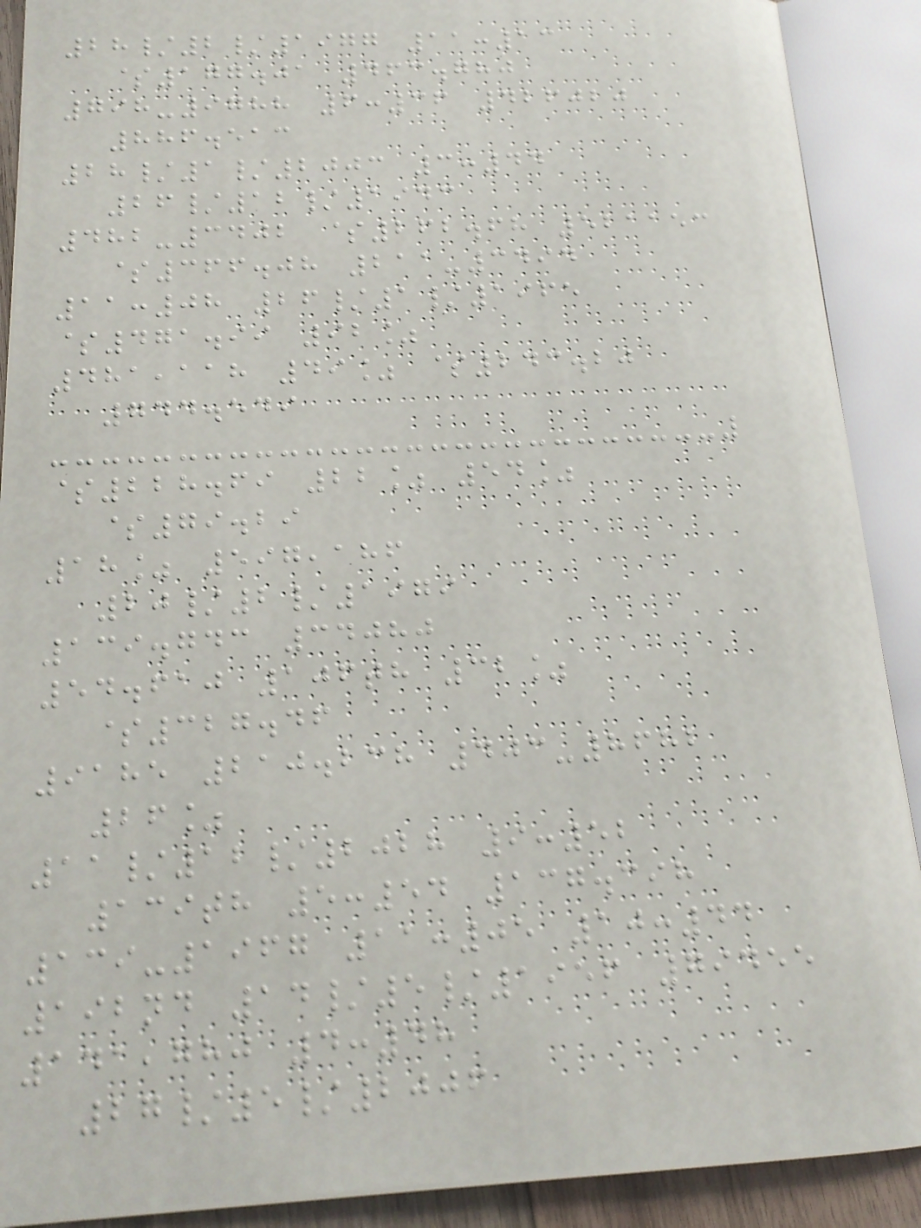28/2/1977 11:13
$177.01 463.780
798-9788 6:36 426020
886.513
28/1/2003 3:44
26/12/1943
482-3402 $262.68 521153
$366.08 211-3494
11:08 26/1/1965
$471.99 92%
481,118 49% $243.20
744.549
$228.69 22% 54%
$79.29
18% 597,186
20/2/1979
139.743 34080
54.610 106th 32%
$327.46
9185 210.238 403-8682
26%
11/12/2028 9:52
139th 5:54 137.398
139-1967 11:05 10:44
192nd 14/5/1956 79455
141,780 4:48
27/5/2006
